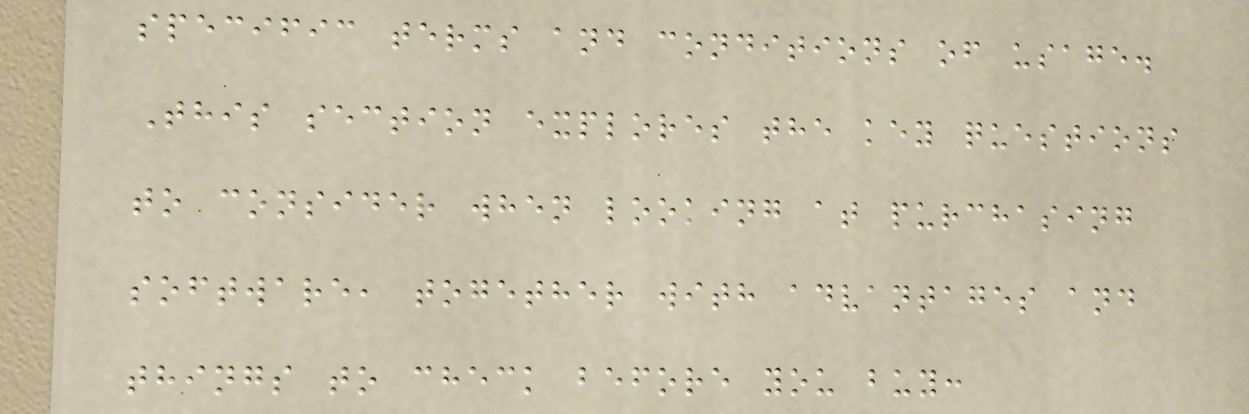specific terms and conditions of usage.
This section explores the key questions
to consider when looking at purchasing
software, together with advantages and
things to check before you buy:
